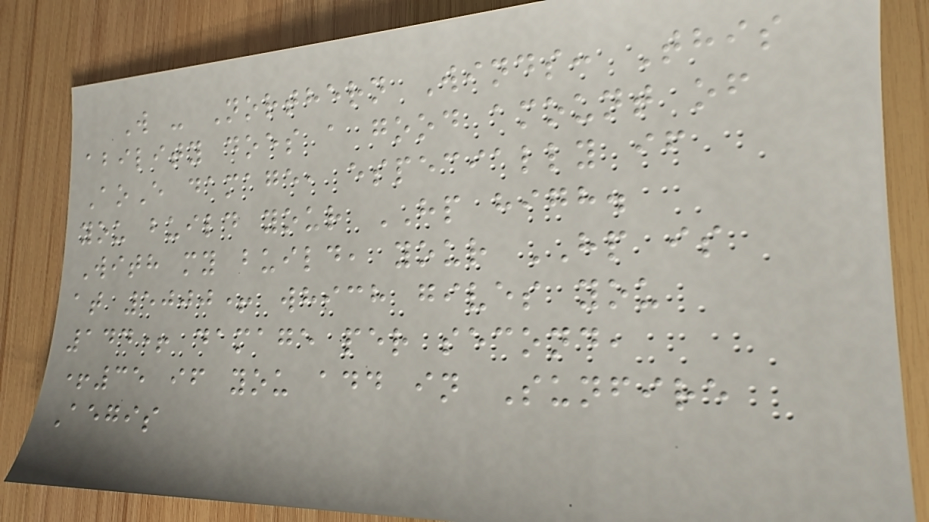W - Northern Winds: This
ability does a good amount of
AoE damage, especially if
you build your HP high.
With my build, your HP is
at 5000+ which gives you
144+ damage per second,
+35 if you add in Sunfire
Aegis
